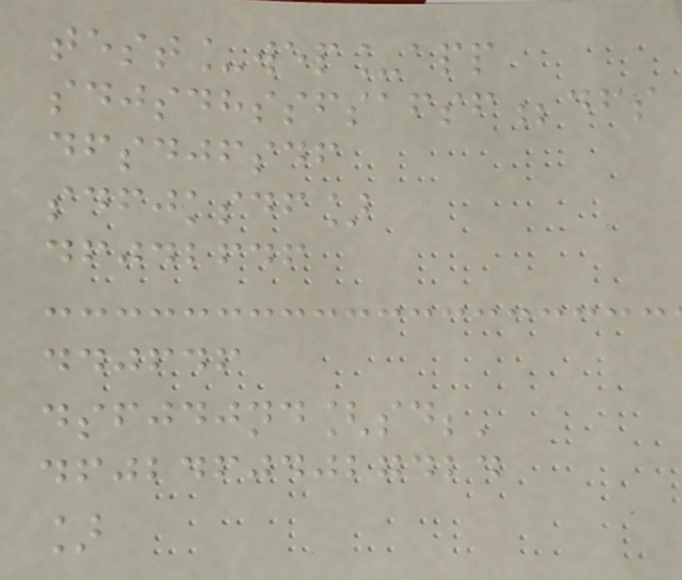test_wep_app
sdjsdhssfsafsf;dfs
dfsdjfsdf
sdfjksdf]
dfjdbfdf
ddjfdf
dsfjdjnd[sd;'
dfjbdfjdjbgdbd
]
